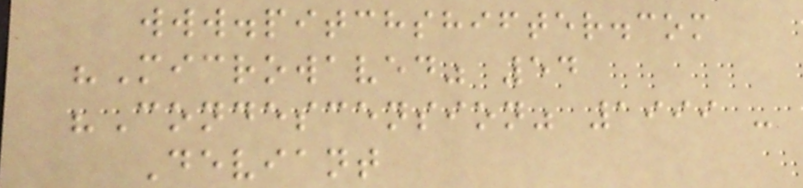www.pitchshifter.com
"Microwaved" 54
"Condescension" 1999 -
Deviant
